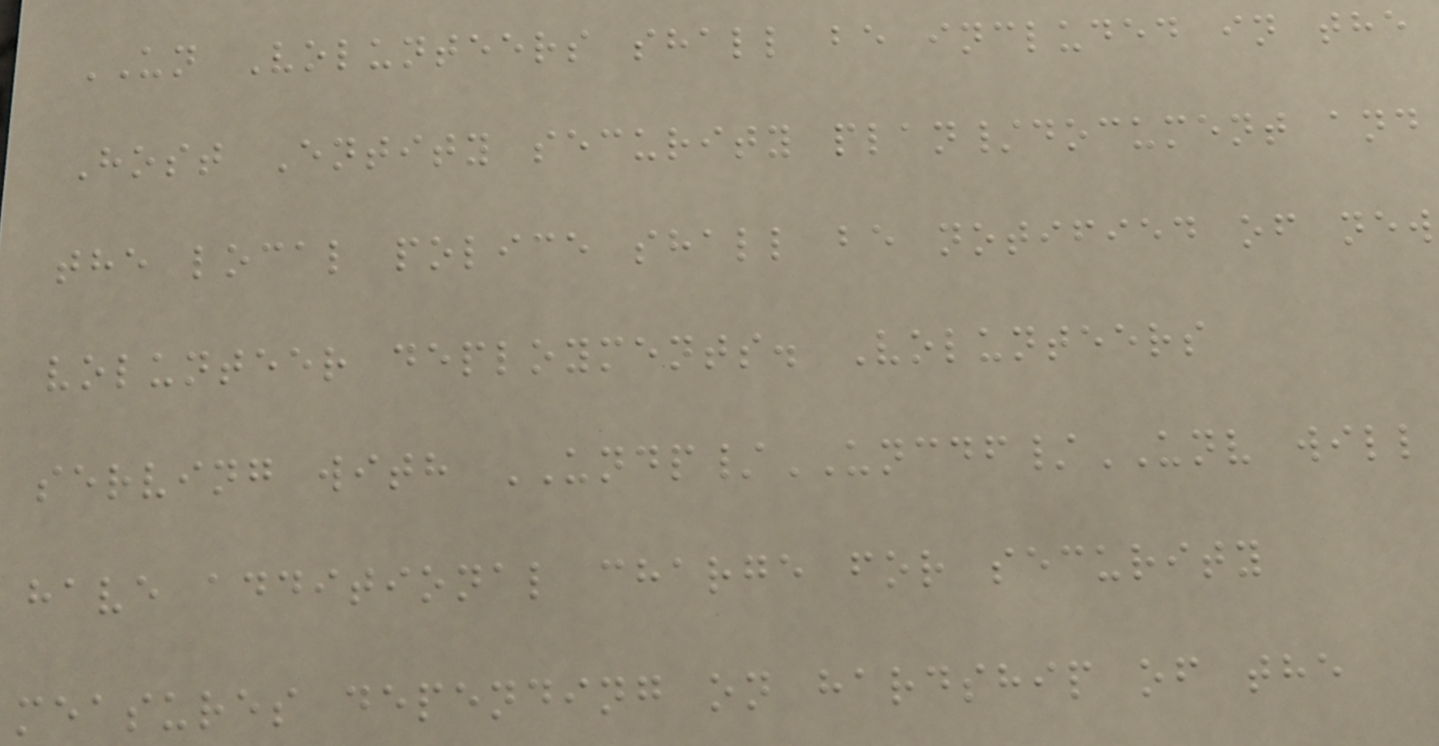UN Volunteers shall be included in the
Host Entity security plan/document and
the local police shall be notified of new
volunteer deployments. Volunteers
serving with UNDP/UNCDF/UNV will
have additional charge for security
measures depending on hardship of the
